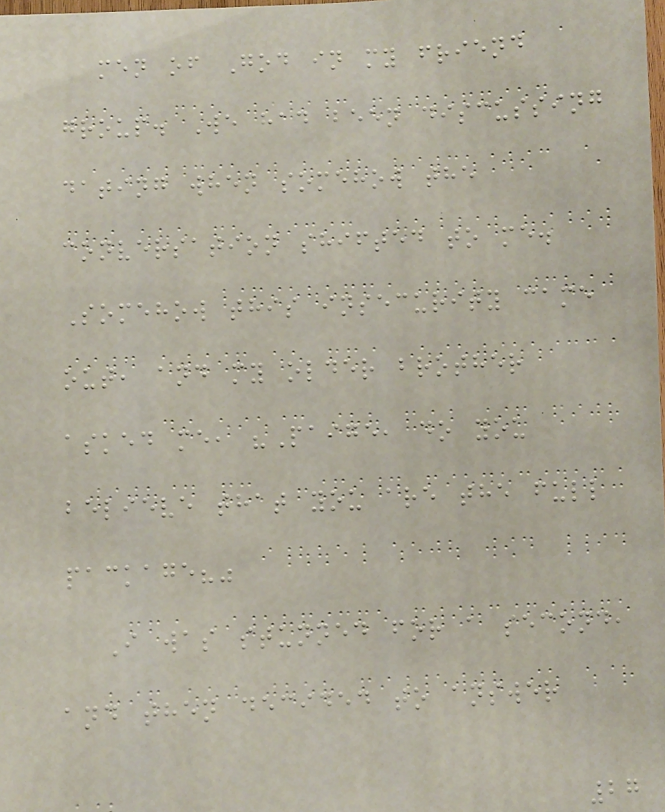men of God in my friend
group. We had been discussing
dating when somehow the
conversation shifted to me.
Somehow this insecurity came
out, and my older brother
asked me, "Paige, do you
believe that you are the full
package?"
I was stunned for a second,
and then decided to answer
27
